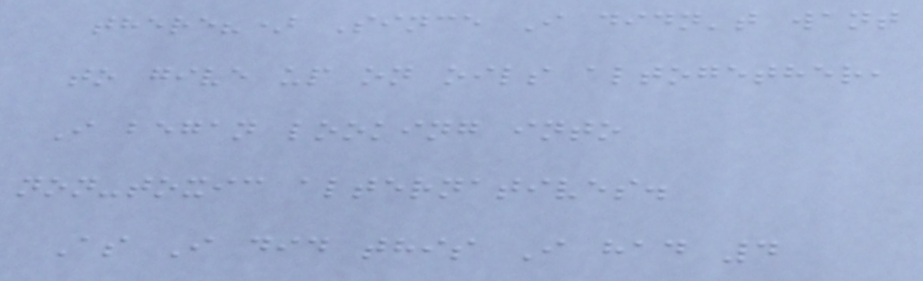there?) Since I didn't want
to give up on oils altogether,
I began looking into
non-toxic alternatives.
As I did this I had 4
